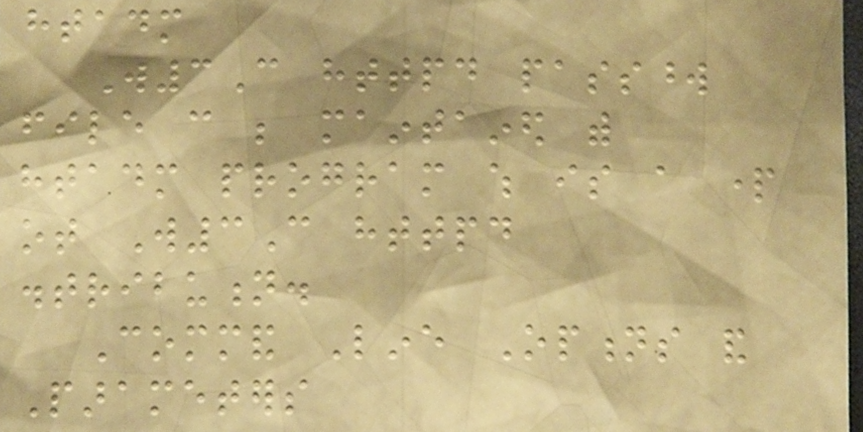htadm
W3C httpd password
file can be maintained with
htadm program which is a part
ot W3C httpd
distribution.
Command Line Options and
Parameters
